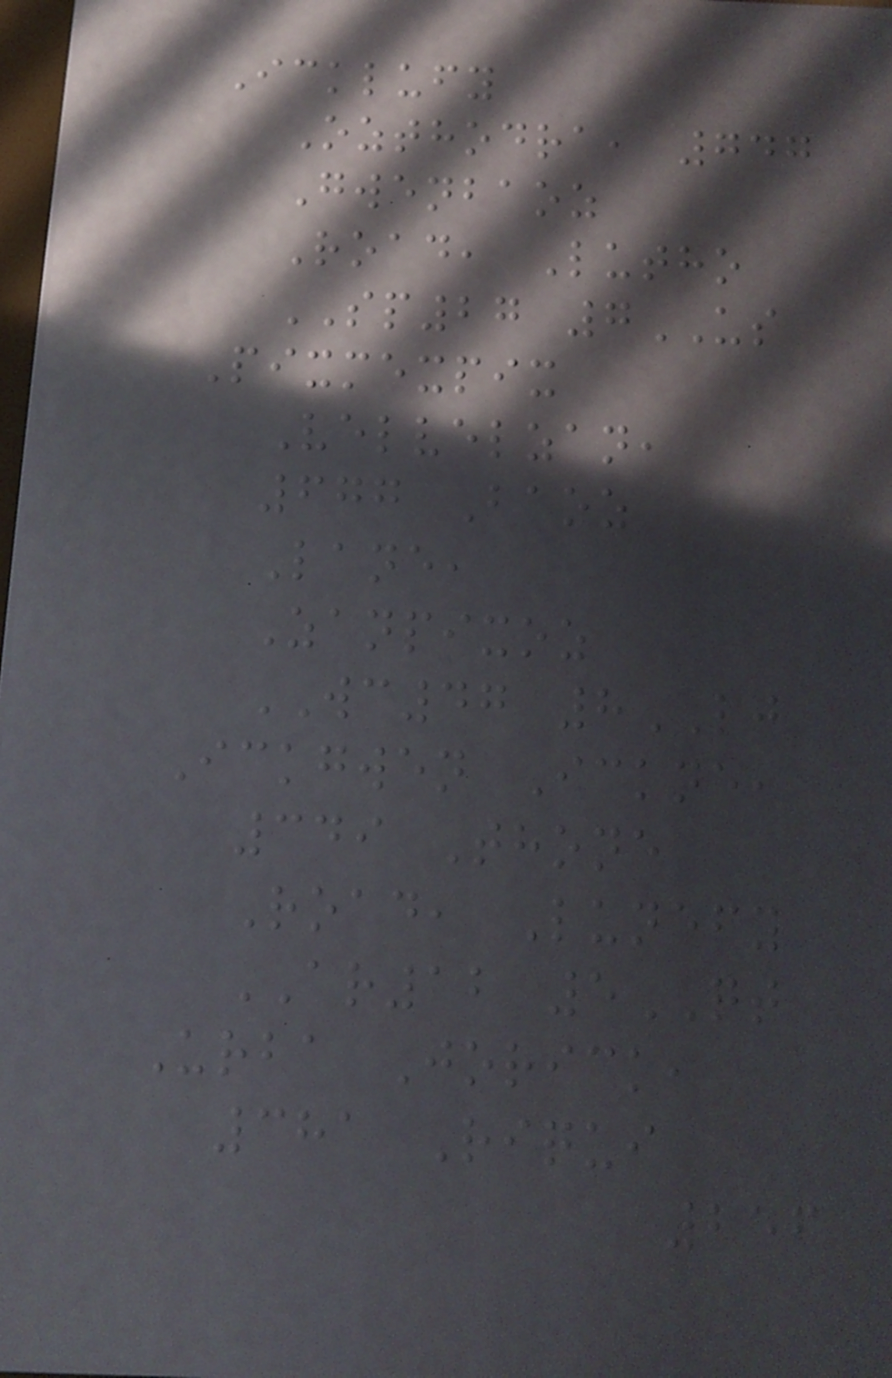Icklufy
Ozthodra, 747
Gwenbaoz
Road, Lutho
SP27 7US
Pixmexpix
Velvelzan,
677 Baoz
Lane,
Zanpixoz
WC47 8LJ
Ickgwen Ickne,
349 Thone
Road, Lunefy
AR12 5QT
Urba Jorick,
381 Riqui
256
